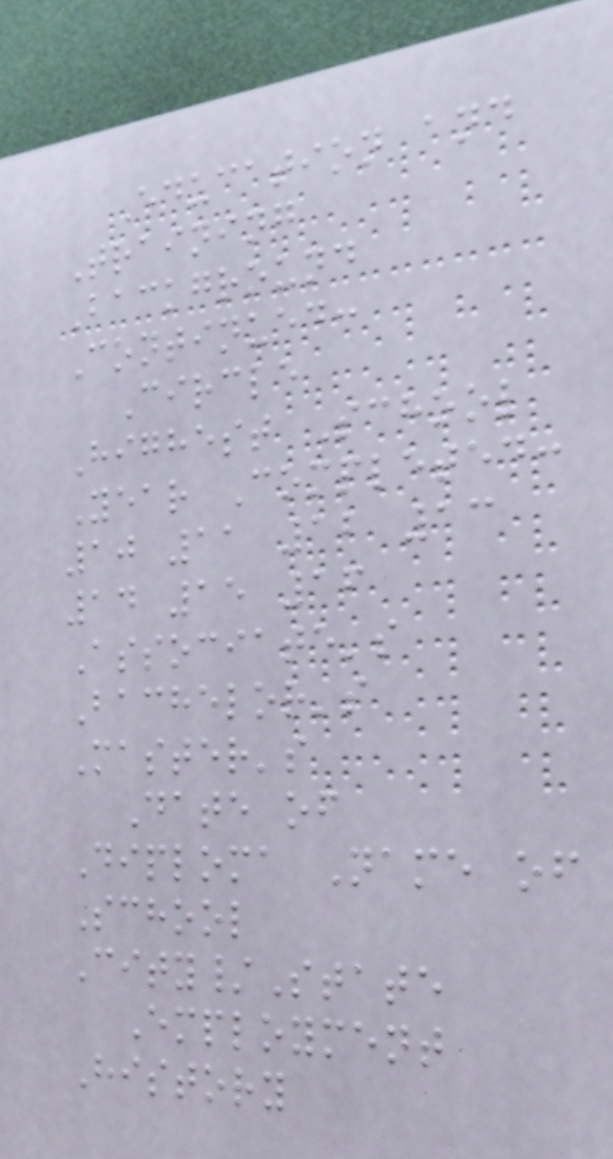Education and
Training
Background
Continued:
Circle
Highest School
Year Completed:
10 11 12 13
14 15 16
Associate's
Bachelor's
Master's
Date of
Diploma Name of
School
City/State
Employment
History
